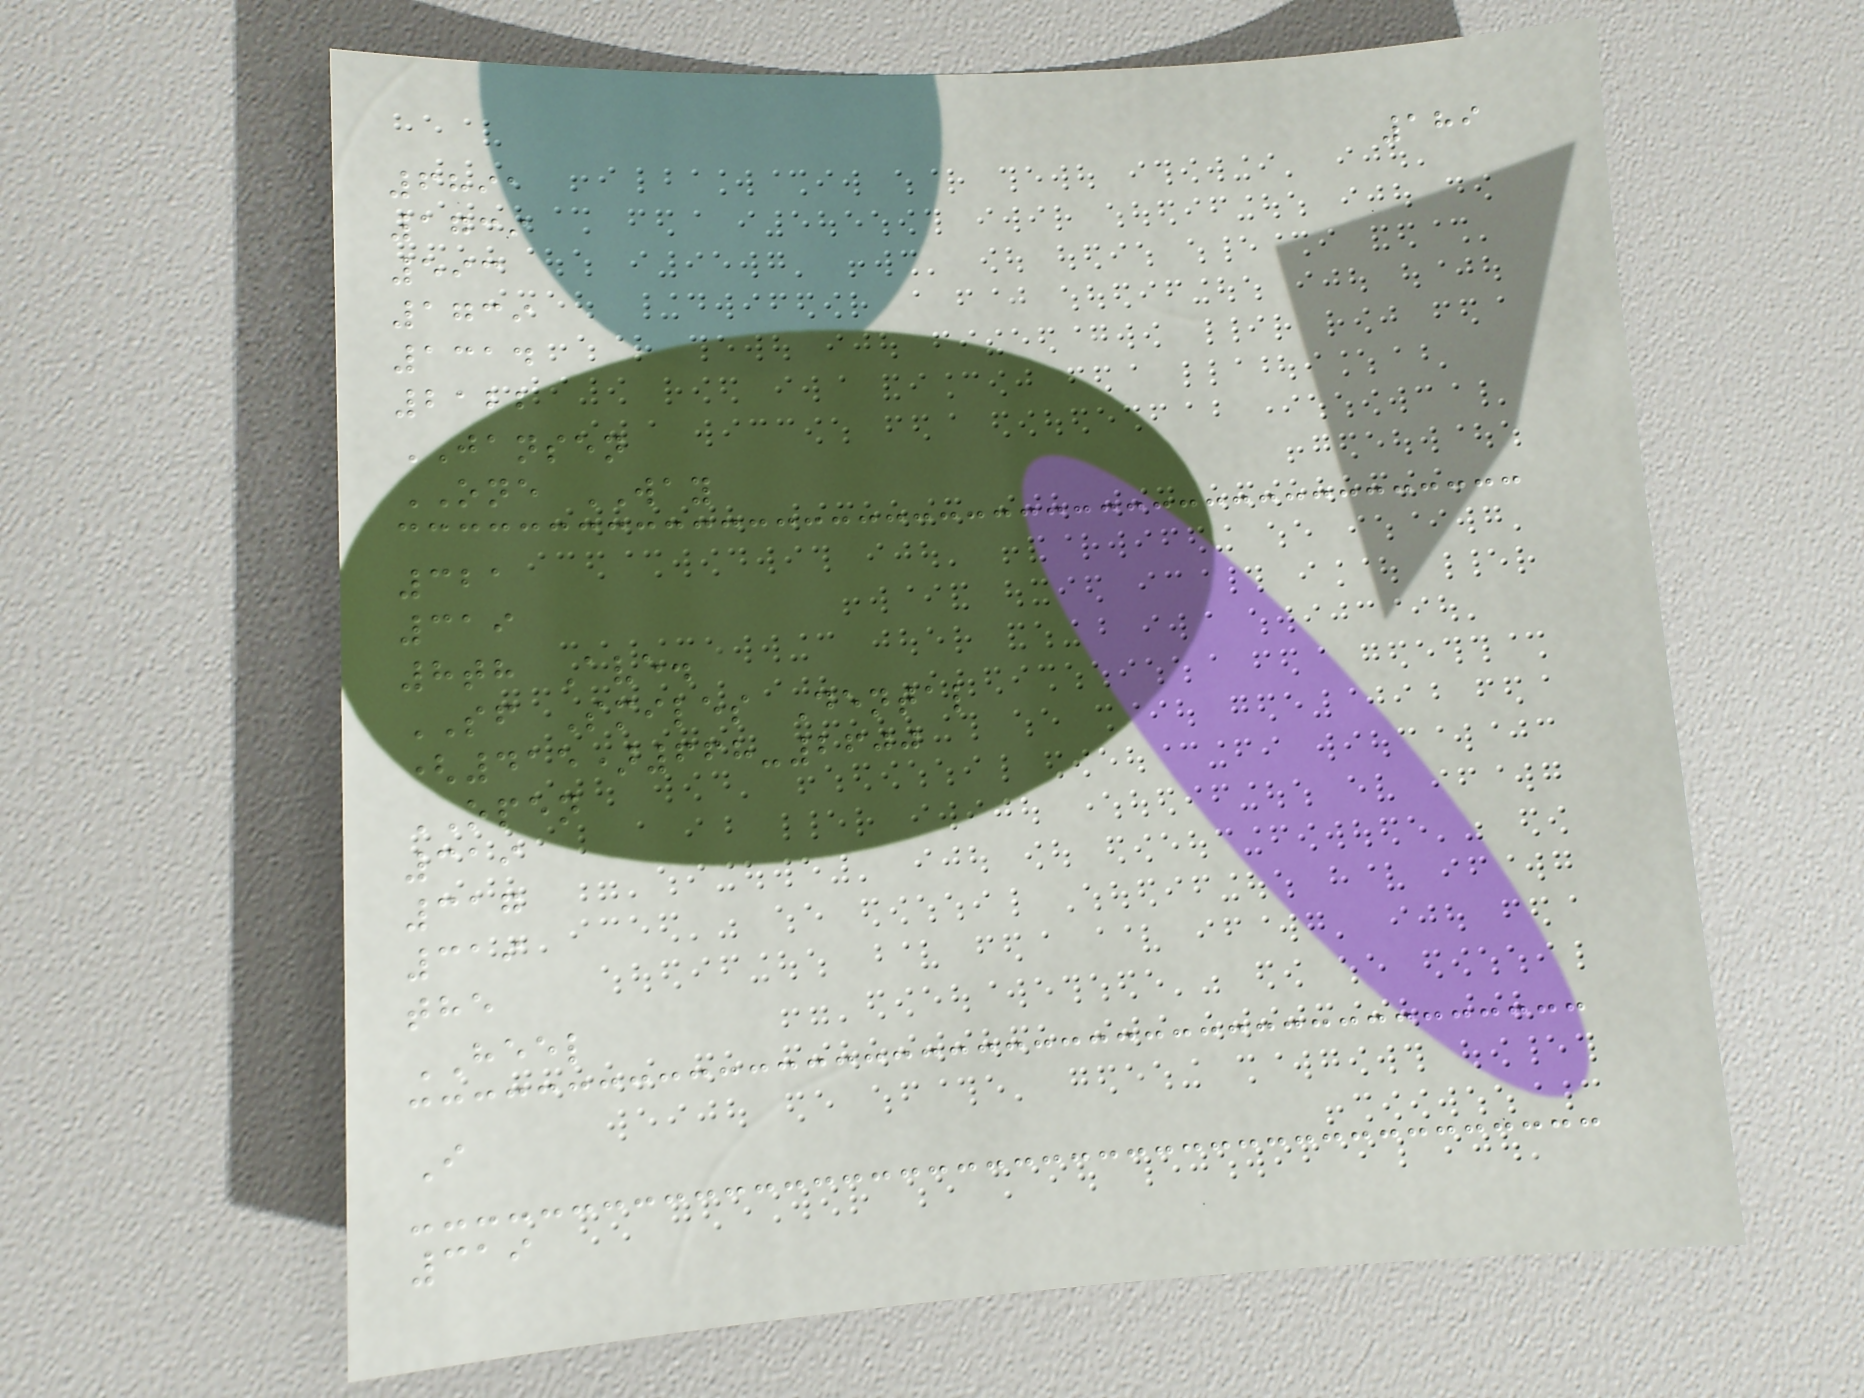189
6891
1739
593
1739
1314
2122
JANSEN
ONE WAY
321
319
8th Ave.
SF Smiles Dental
(415)668-2600
OPEN
319
317
319
the
HEEL
I
319
